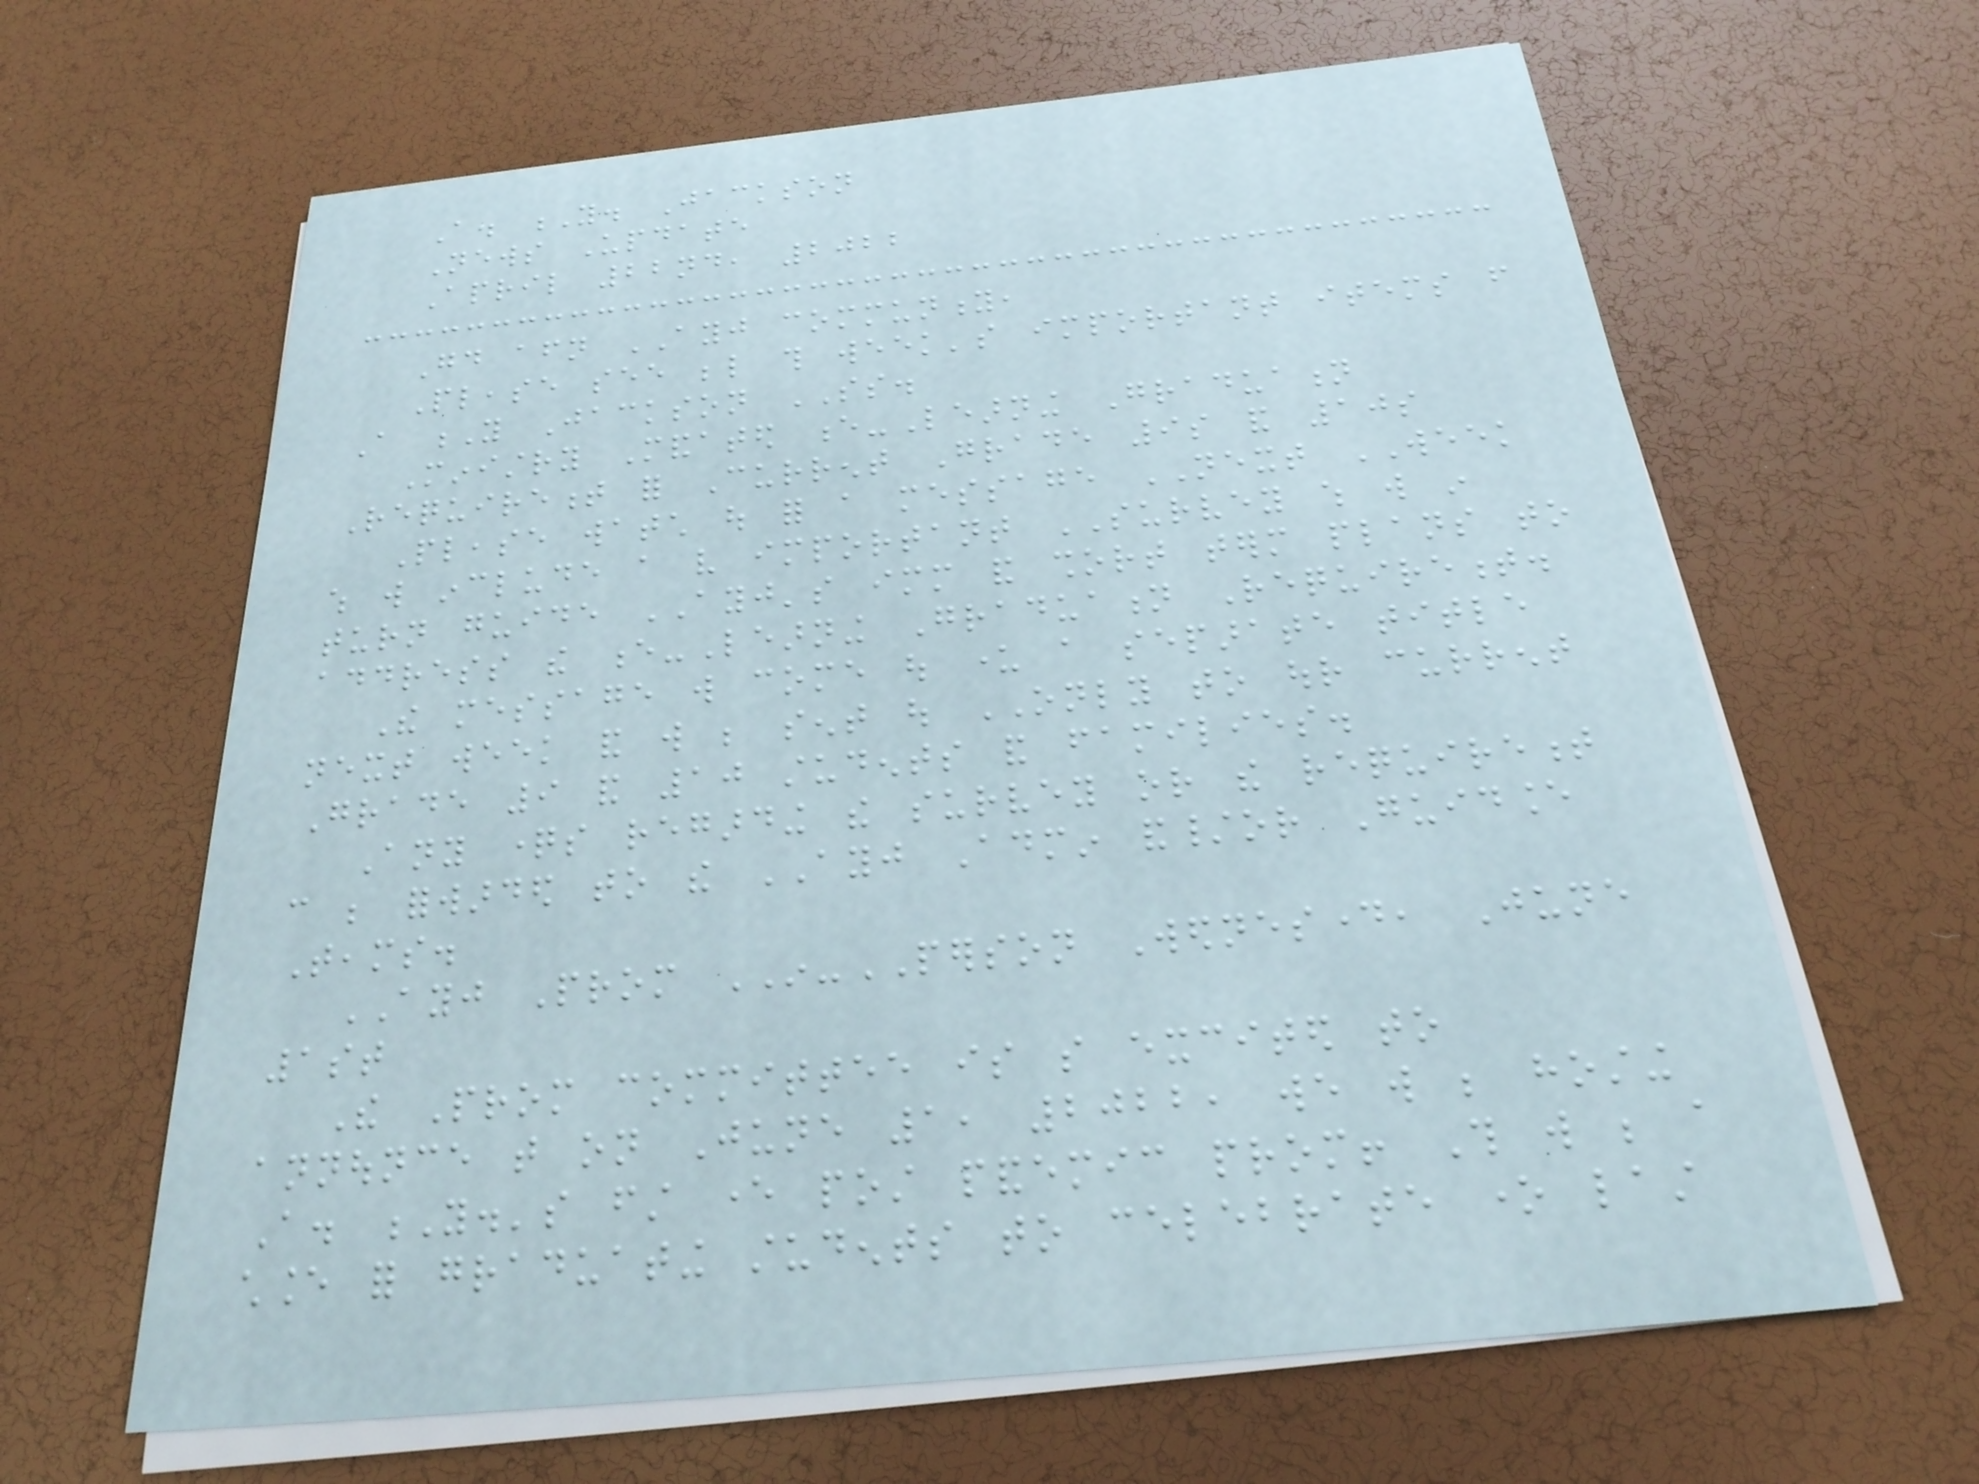A. Y. Jackson
News Update
April 22nd, 2022
Good afternoon AYJ community,
Please see below this week's important items from
A Y Jackson SS.
Ministry Mandated e-Learning Graduation
Requirement for Current Grade 9s and 10s
Please watch out for a message NEXT WEEK
which will include a very important SURVEY which will in
turn guide AYJ's immediate and short term plans to
address the e-Learning Graduation Requirement.
The message will come out under a separate title
next week and will be sent out ONLY to our current
Grade 9 and 10 students and families.
Any questions regarding the survey or the requirement
can be forwarded to the AYJ Admin and/or Guidance
Teams.
AYJ Prom IN-PERSON Wednesday, June
1st
The Prom committee is so excited to
announce that on June 1, 2022, we will be hosting
A. Y.'s first ever post pandemic prom! This will be a
chance for graduating students to celebrate one last
